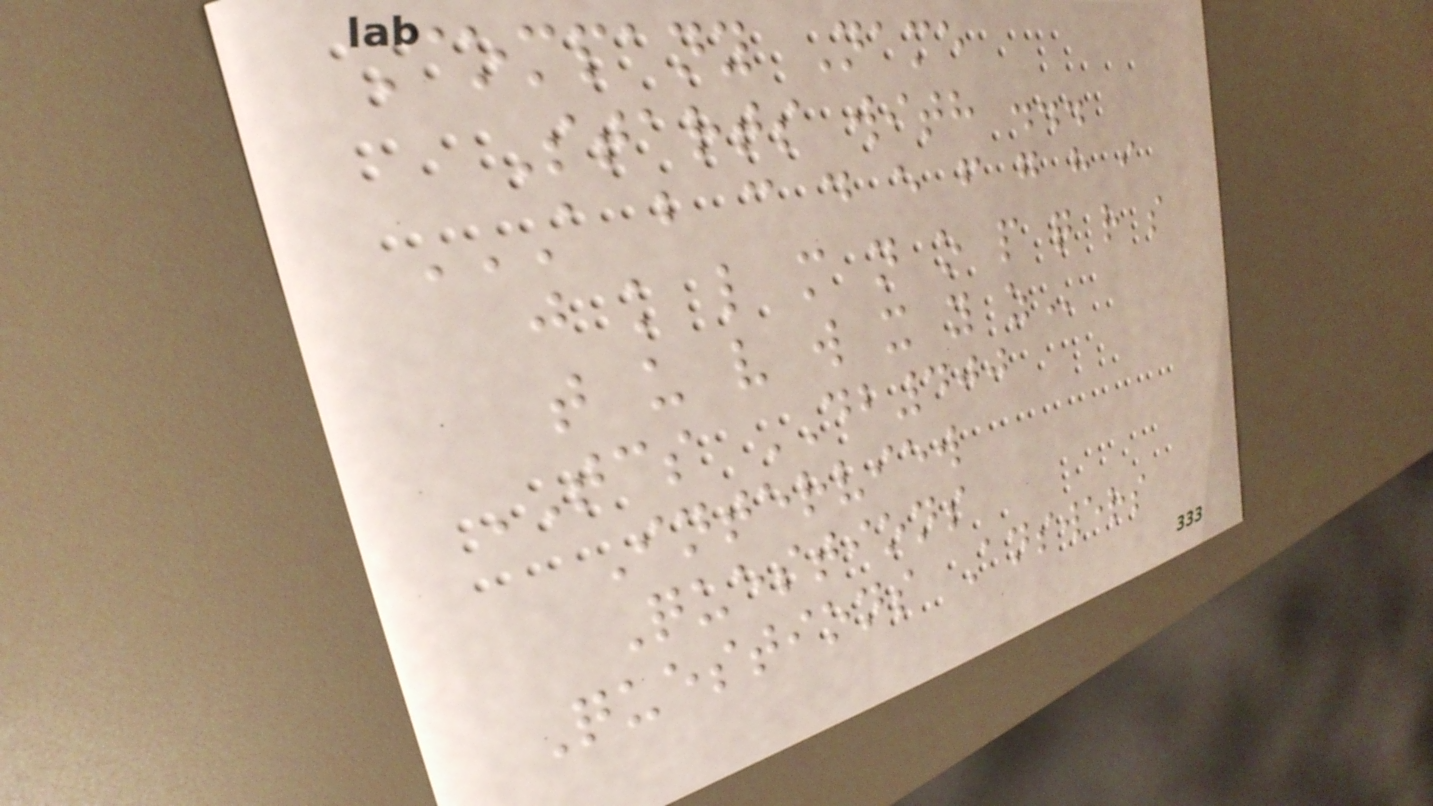Company Name
Starts with ...
A B C D E F G H I
J K L M N O P Q R S
T U V W X Y Z
TCS DB400
Interview
Questions
Questions Answers
